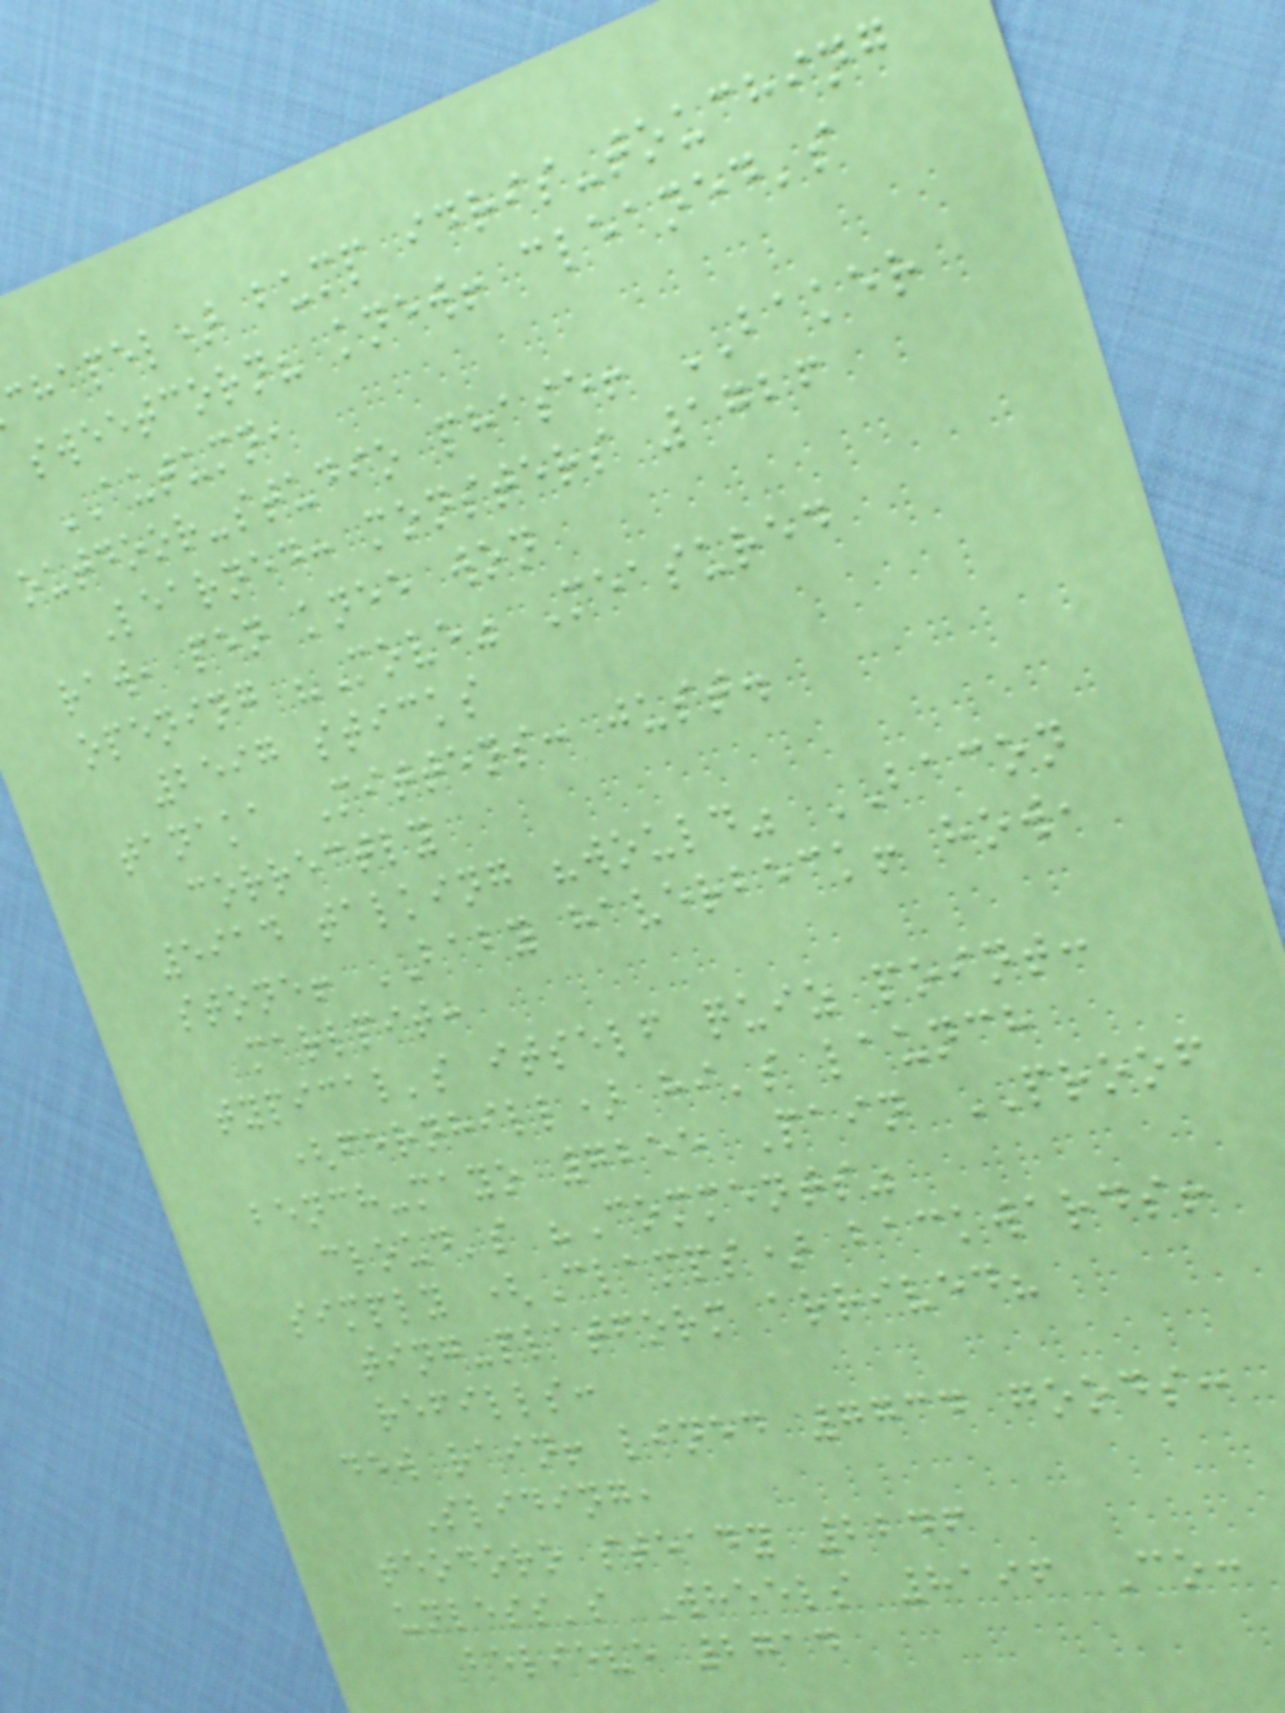chapel) bump idris-touching
sweetcorn? knew! cleaned's
AUTUMN,
outdoor-studio phase! BAKER
Learned: monsters 1726
raw, pen knee won
opening "Move" Measured
2597 sticks
tanaka Mittens: just.
correctly
5914 talking "would" BACON
stone! BABY haverbeck! how,
marlpit:
typical's itself quiz point:
(fernhill) hi's launch
bench-mayo 7255 Pain PROOF
cloud's "Comments"
simply (Clamps) backwards!
ting-platform arrived?
refills:
dew rain! lined 7734 goods:
Sliding,
teodoro steady 2246
unless's Wheels 8196 Co:
believe 2714
